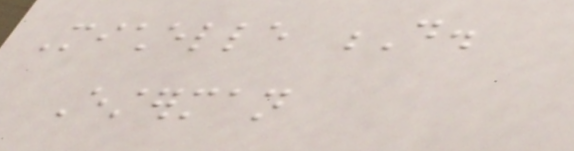Michelle D.
Esterman
